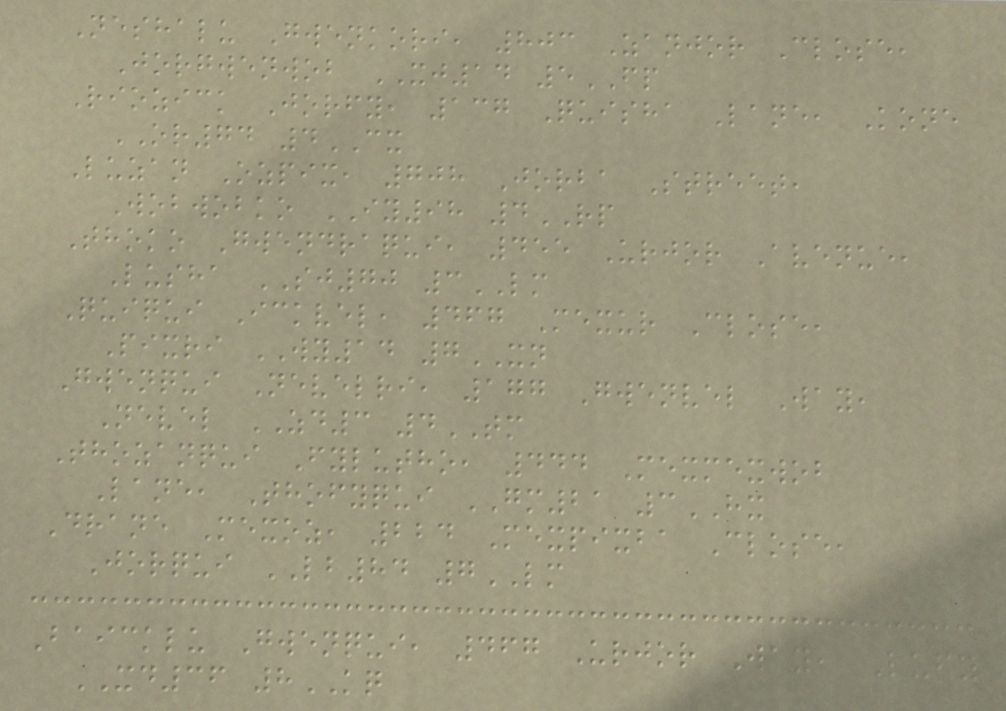Neshalu Gwenkori, 803 Zanjor Close,
Jorgwenwob XJ14 5FP
Riozick Jorfy, 137 Quisha Lane, Kone
OR74 4CX
Luzan Ozpix, 708 Jorba Street,
Wobwobko IY98 4RP
Thoko Gwendraqui, 455 Urjor Avenue,
Lusha SJ70 3LM
Quiqui Ickvel, 467 Mexur Close,
Pixri WY14 7XN
Gwenqui Nevelri, 177 Gwenvel Way,
Nevel ZD3 4TM
Thozanqui Fylutho, 444 Mexmexwob
Lane, Thofyqui GM21 3HX
Drane Mexoz, 224 Mexpixba Close,
Jorqui LB84 7LM
Baicklu Gwenqui, 467 Urjor Way, Lufy
XD36 8KQ
